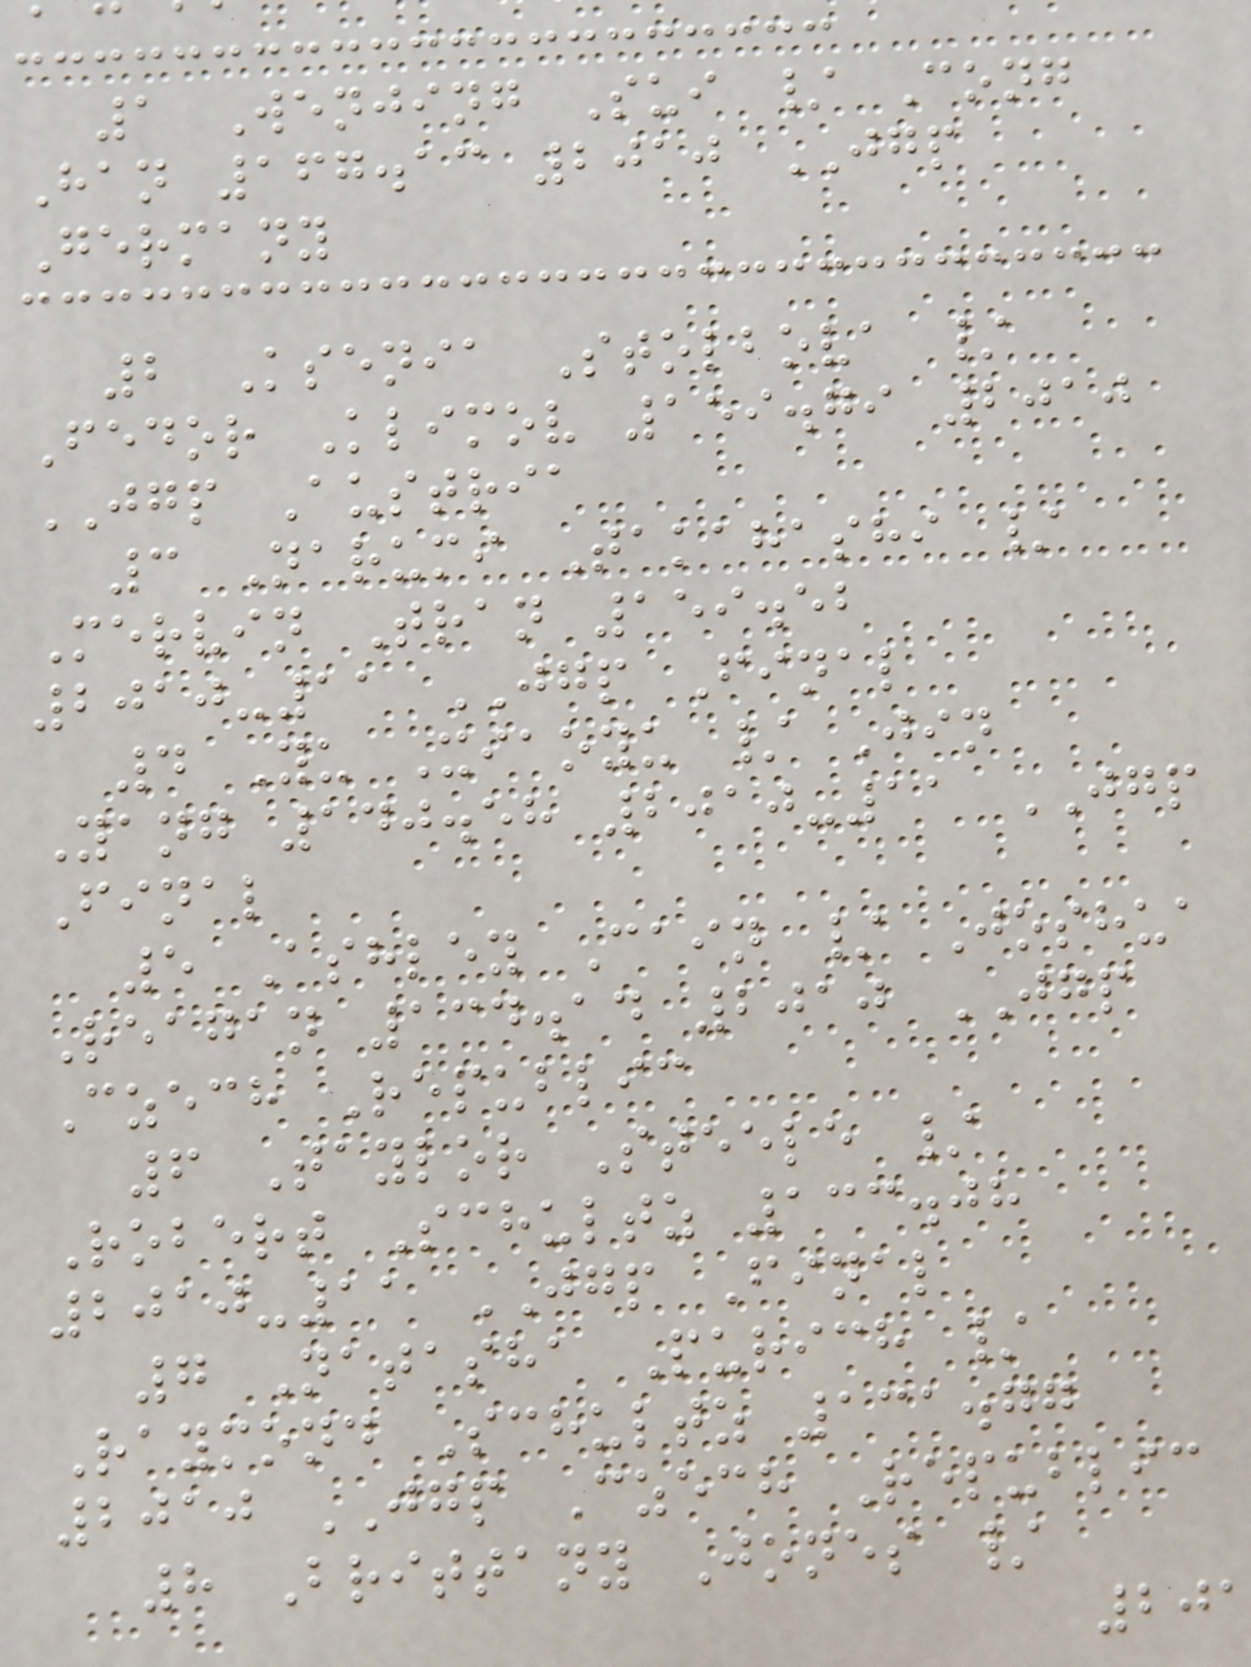1 Wenjing Sui / Cong
Han 167.13 2010 JGP
Germany
2 Ksenia Stolbova /
Fedor Klimov 159.79 2010
JGP Austria
3 Narumi Takahashi /
Mervin Tran 159.52
2010-11 JGP Final
4 Yu Xiaoyu / Jin
Yang 140.58 2010-11 JGP
Final
5 Ashley Cain / Joshua
Reagan 134.14 2010 JGP
Czech Republic
6 Taylor Steele /
Robert Schultz 133.08
2010-11 JGP Final
7 Natasha Purich /
Raymond Schultz 131.77
2010 JGP Czech Republic
8 Brittany Jones /
